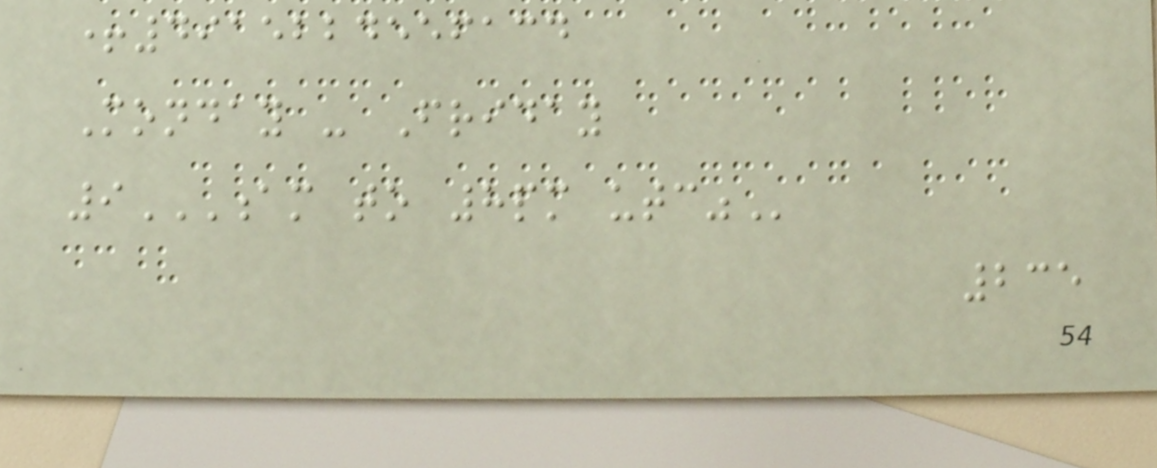+4915224556134
Monday - Friday
9AM TO 8PM UTC"
235
